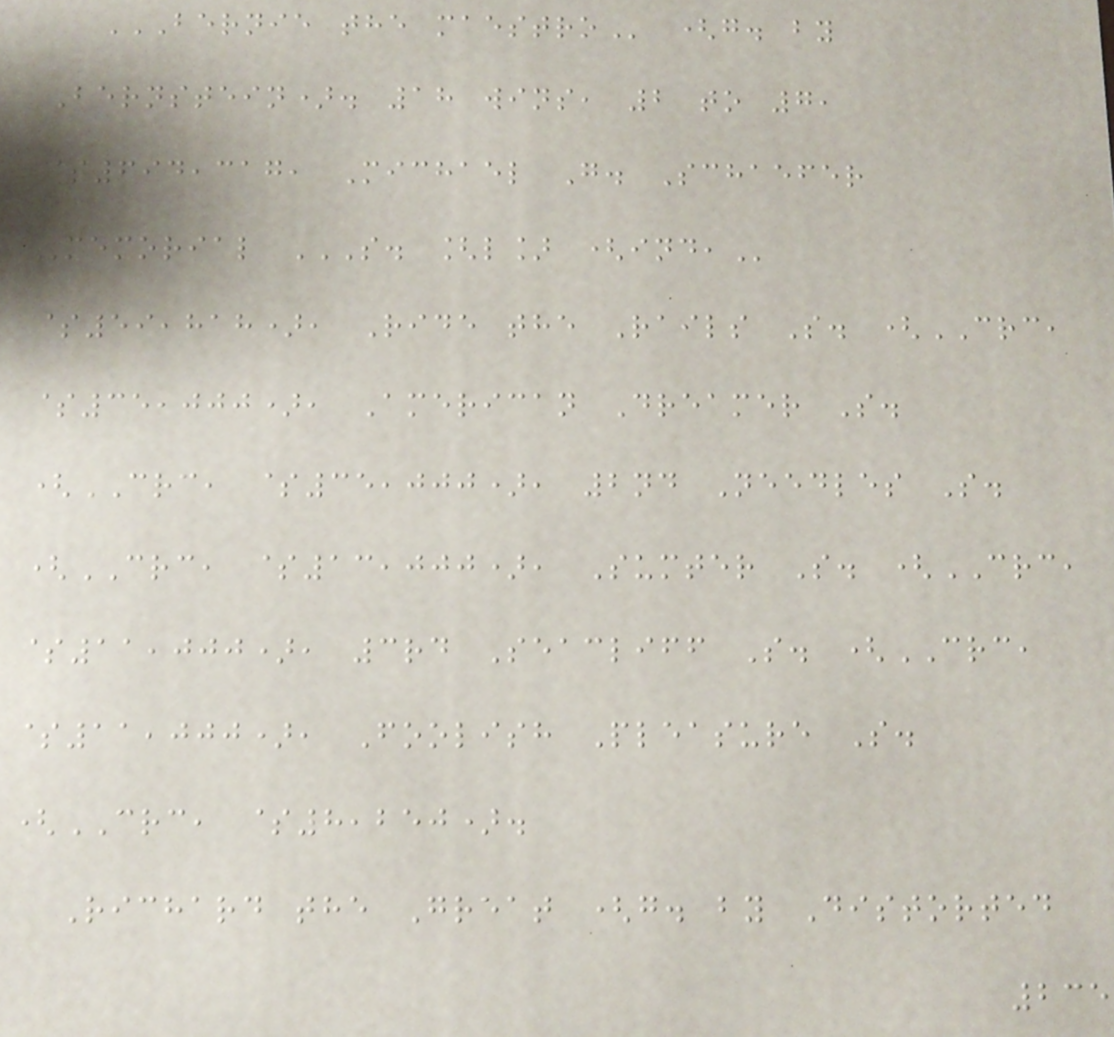BERNIE THE MAESTRO (g. by
Bernstein). 18 wins, 2 to 7,
$694,317, Michael G. Schaefer
Memorial S. [L] (IND,
$59,818), Ride the Rails S. (CRC,
$35,000), American Dreamer S.
(CRC, $35,000), 2nd Needles S.
(CRC, $13,000), Sumter S. (CRC,
$11,000), 3rd Seacliff S. (CRC,
$11,000), Foolish Pleasure S.
(CRC, $8,250).
Richard the Great (g. by Distorted
235
